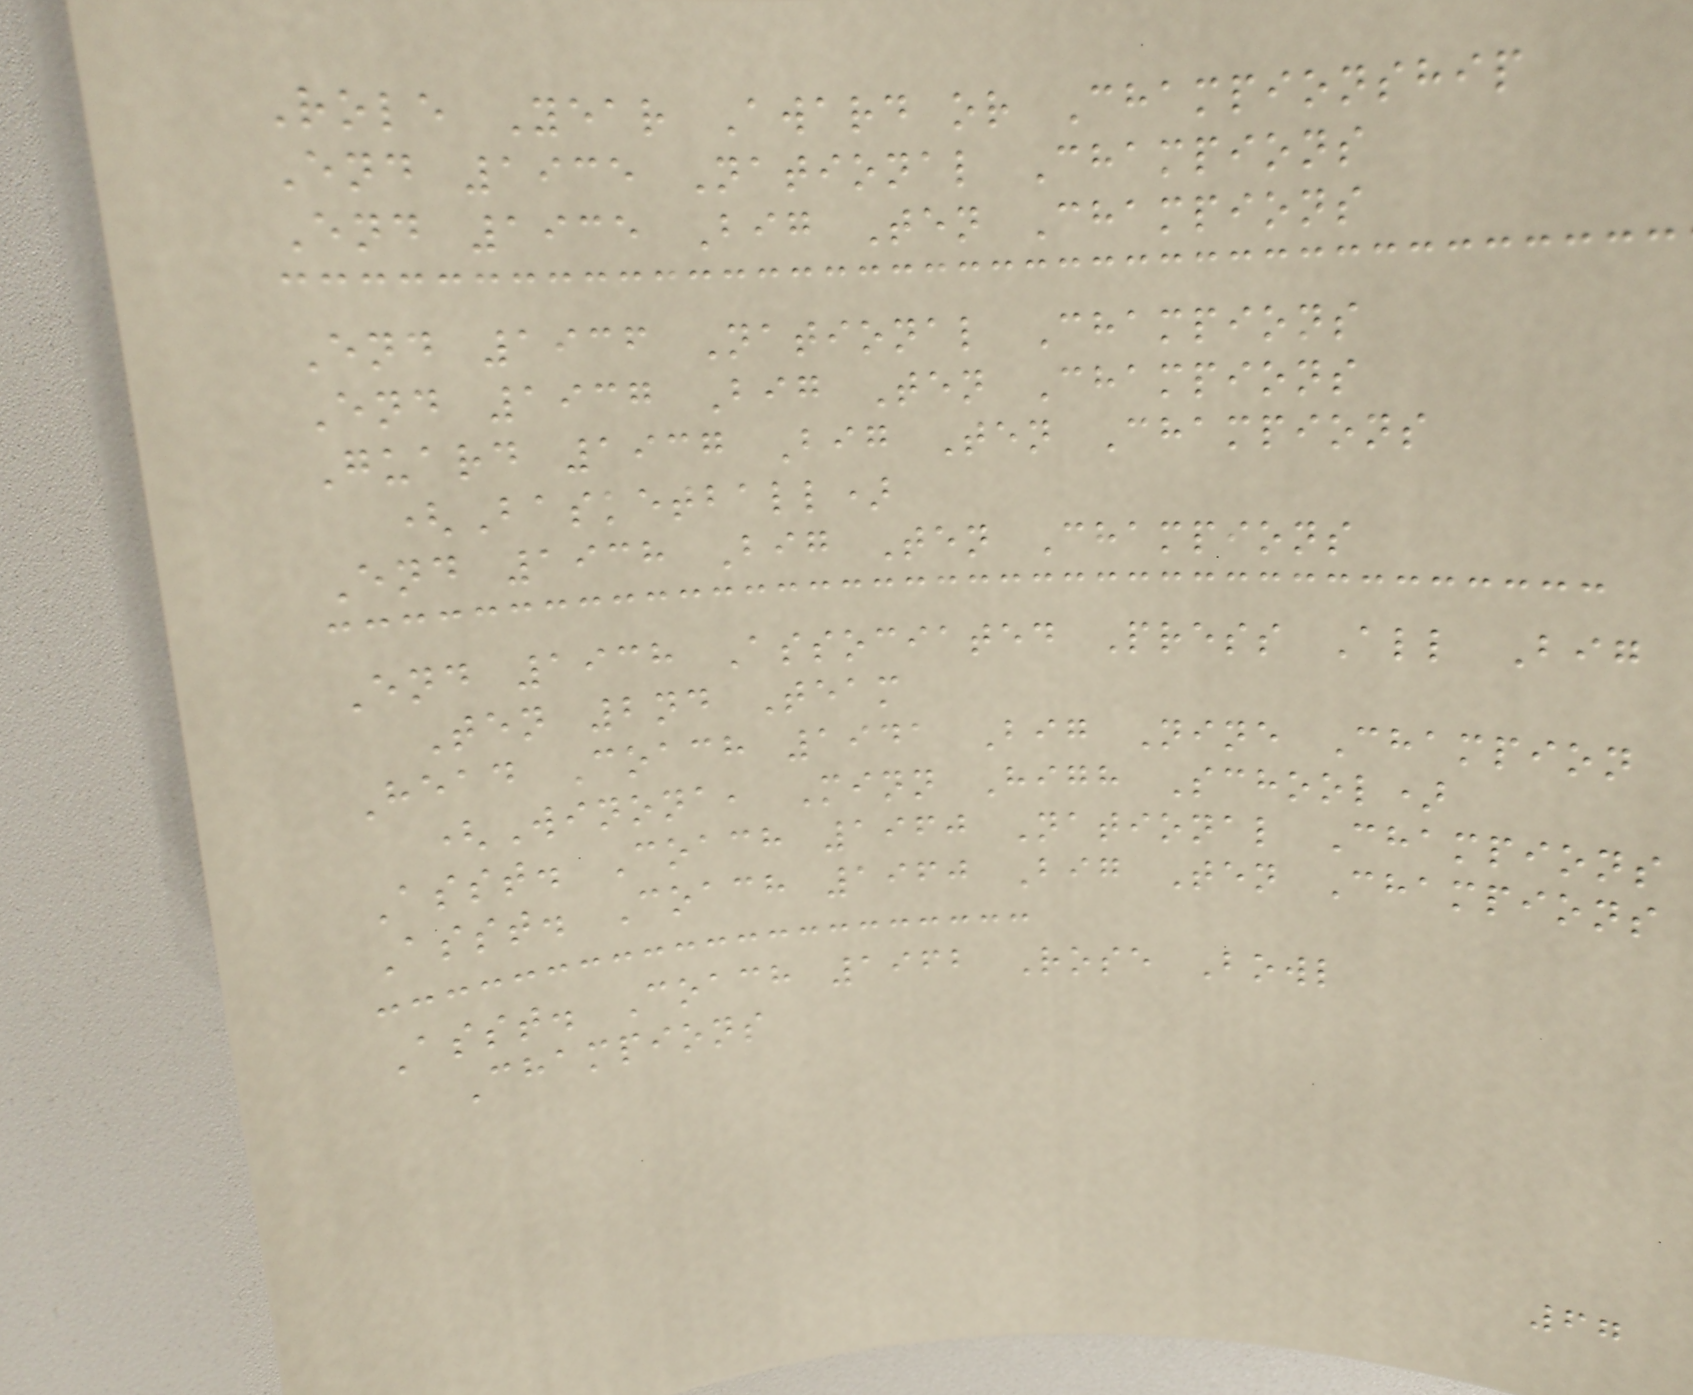Role Year Award or Championship
End 1935 National Champions
End 1935 Big Ten Champions
End 1936 National Champions
End 1937 Big Ten Champions
Guard 1937 Big Ten Champions
(Basketball)
End 1938 Big Ten Champions
End 1938 Associated Press All Big
Ten 2nd Team
Head Coach 1941 Big Nine Champion
(Winona, Minn High School)
Asst. Coach 1960 National Champions
Asst. Coach 1960 Big Ten Champions
Asst. Coach 1962 Rose Bowl
Champions
67
